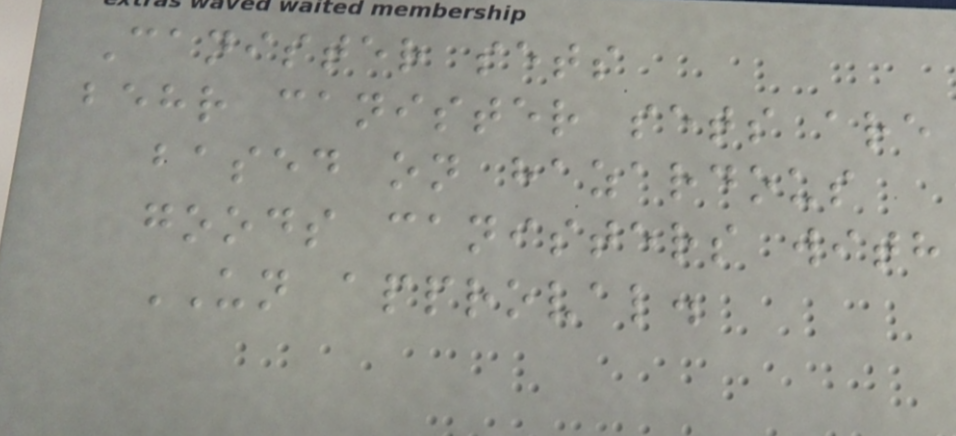Canister sets
behr canister sets are
based on hazardous
goods canisters with
UN approval.
